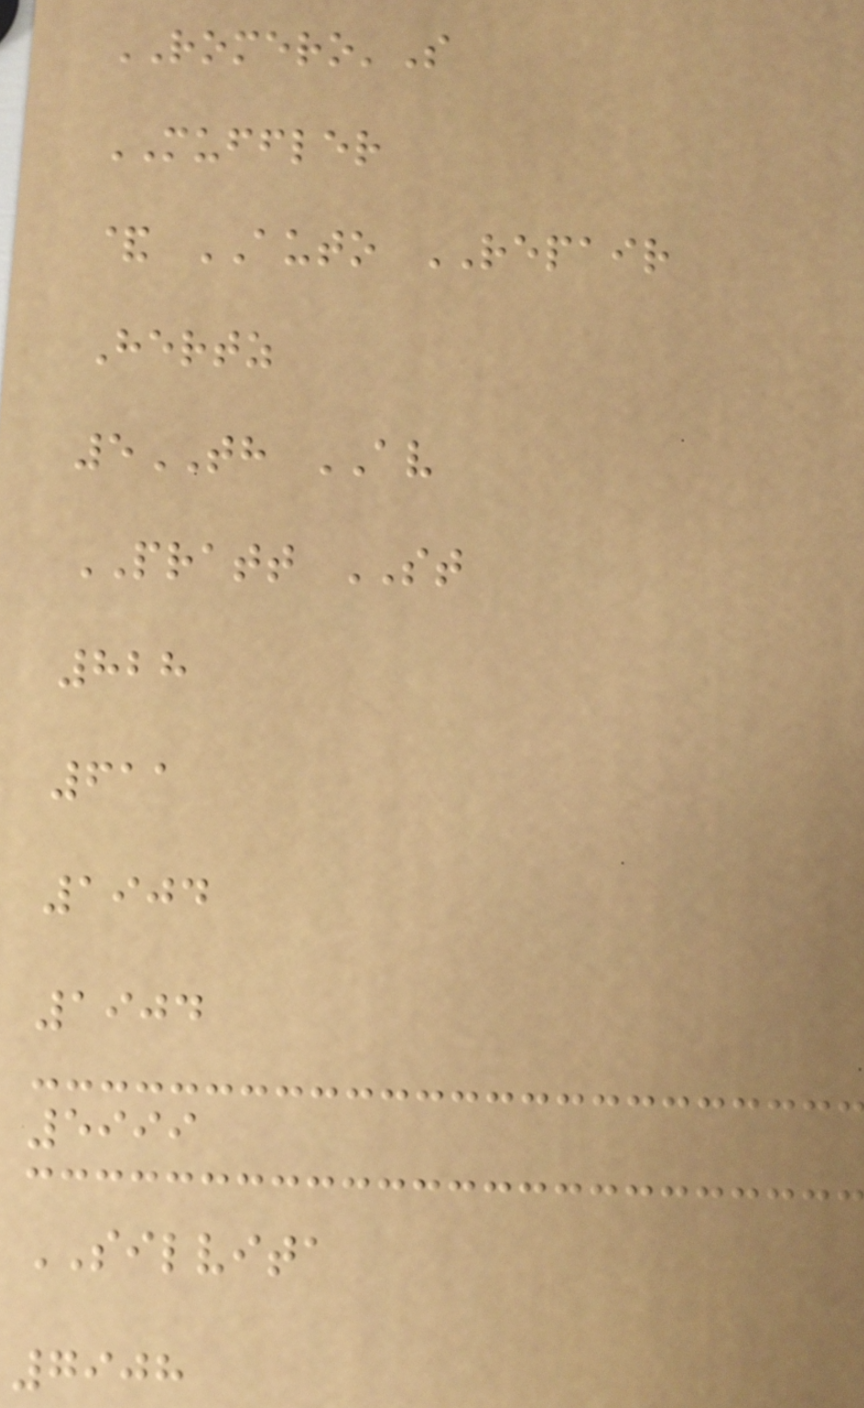ROMERO'S
MUFFLER
& AUTO REPAIR
Hertz
5TH AV
PRATT ST
828
611
1904
1904
5999
SILVITA
7908
